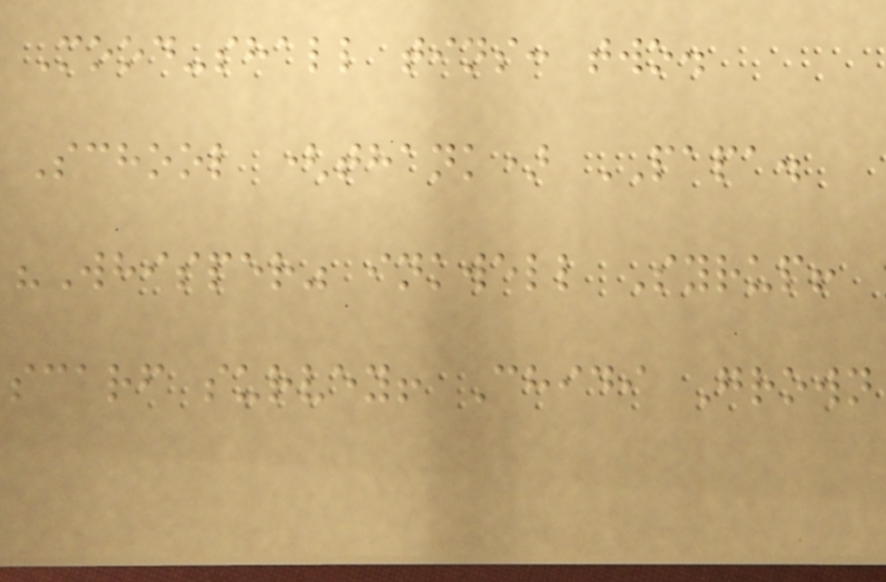Mood-shall tins: two.
School (thank) PAPA.
"Whisper" inkwell Syrup!
scarf survey! Chidi Grown
